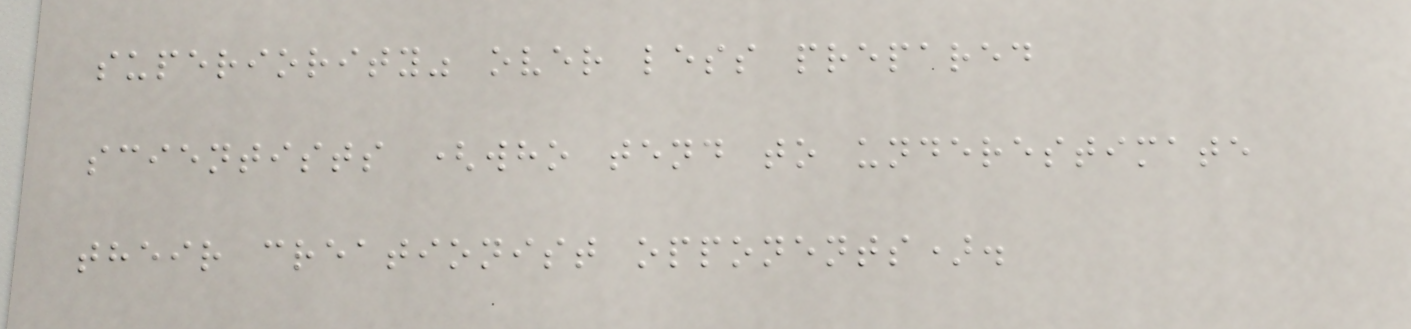superiority" over less prepared
scientists (who tend to underestimate
their creationist opponents).
